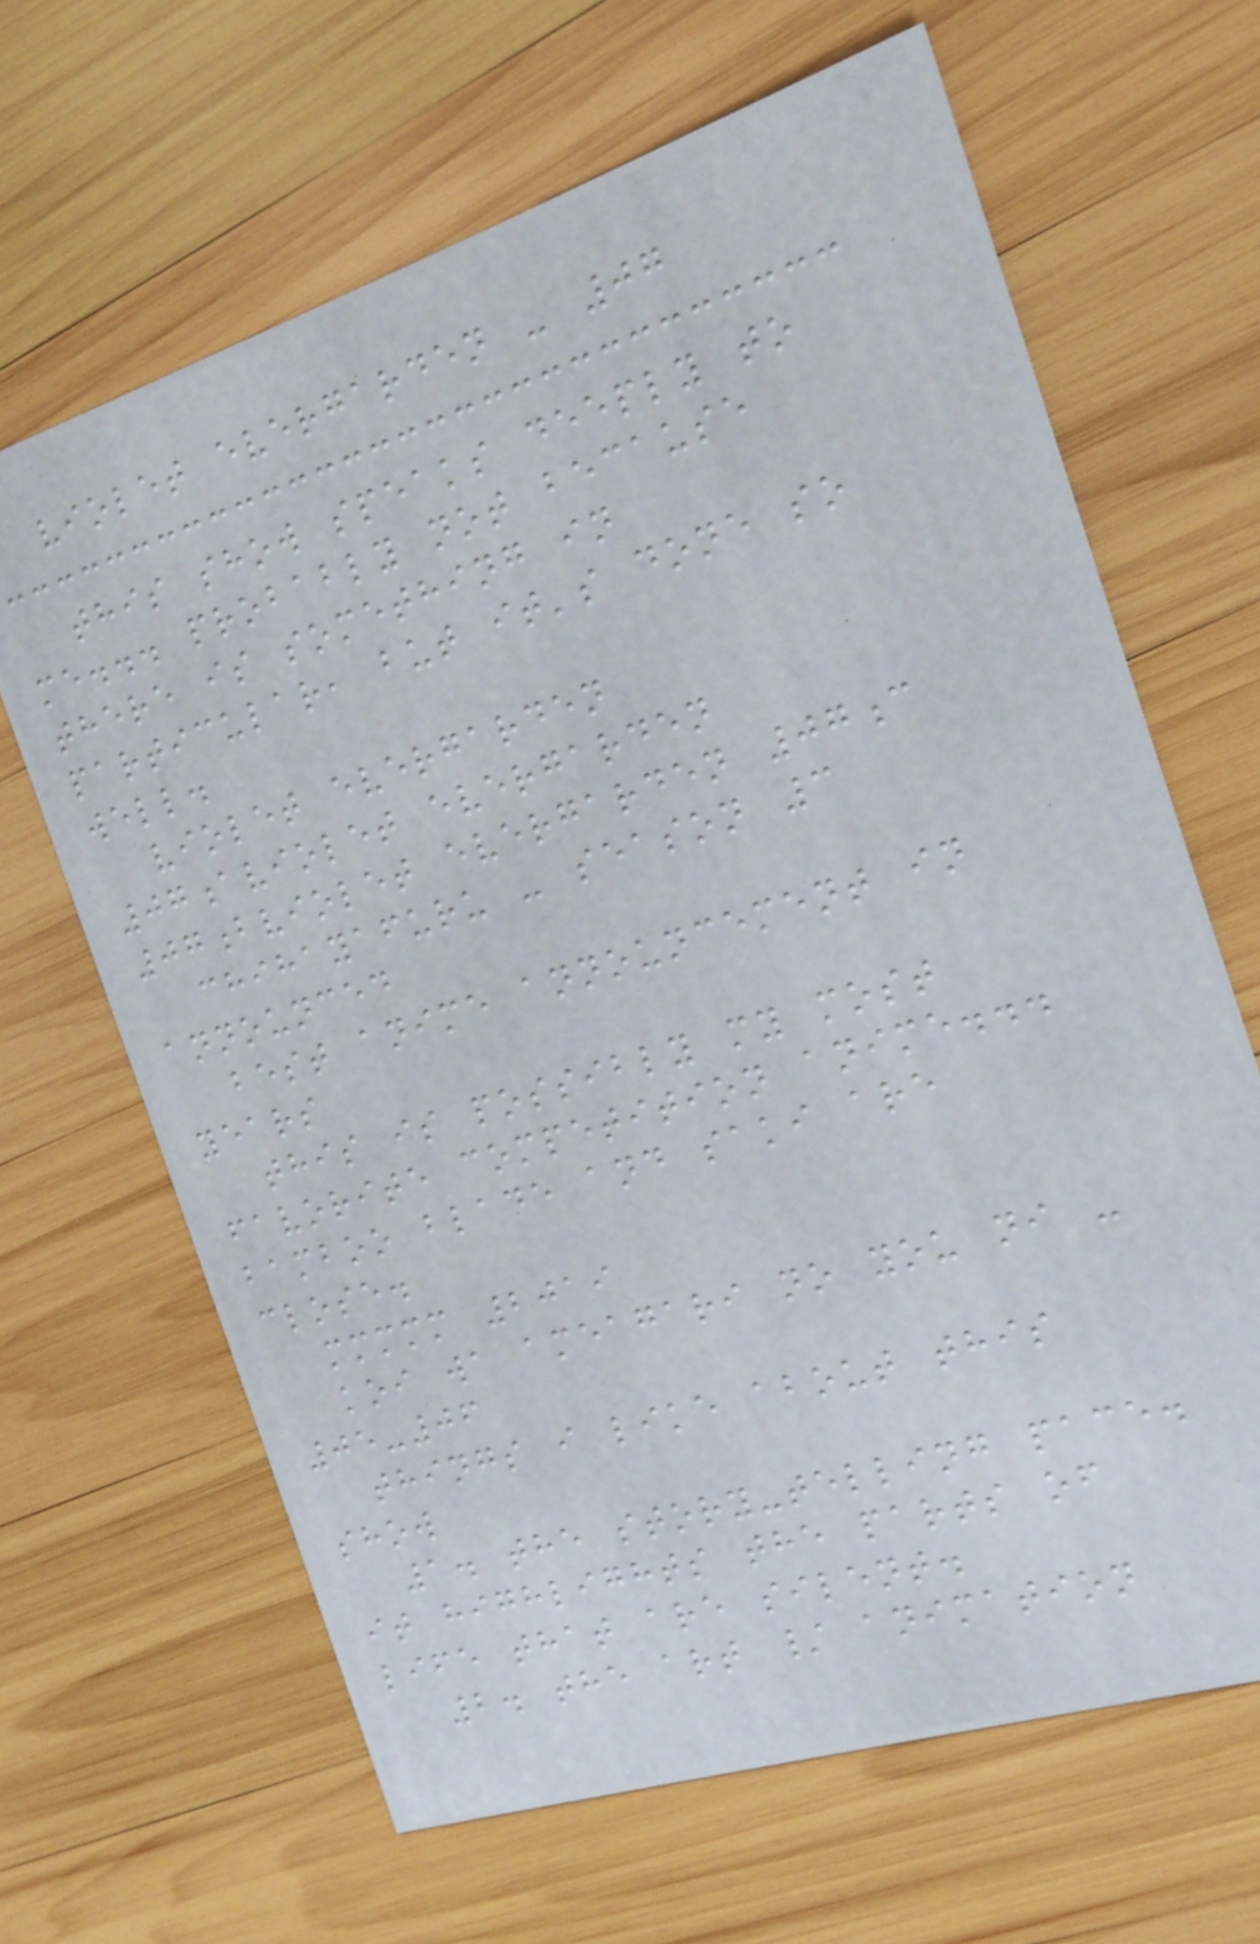violet evergarden - 07
this show speaks deeply to
me... probably not because
there is something in
particular, but it's done so
well.
violet evergarden
07aviolet evergarden
07bviolet evergarden 07c
chihayafuru - season 3
announced
best anime announcement in
years
this is possibly my most
favorite competition anime...
bamboo blade and saki are
close.
mmmmm 2019
koi wa ameagari no you ni -
05-06
things i like about this
show
1. the story-telling pace.
it highlights the parts of
life that are silent.
2. the art / animation
